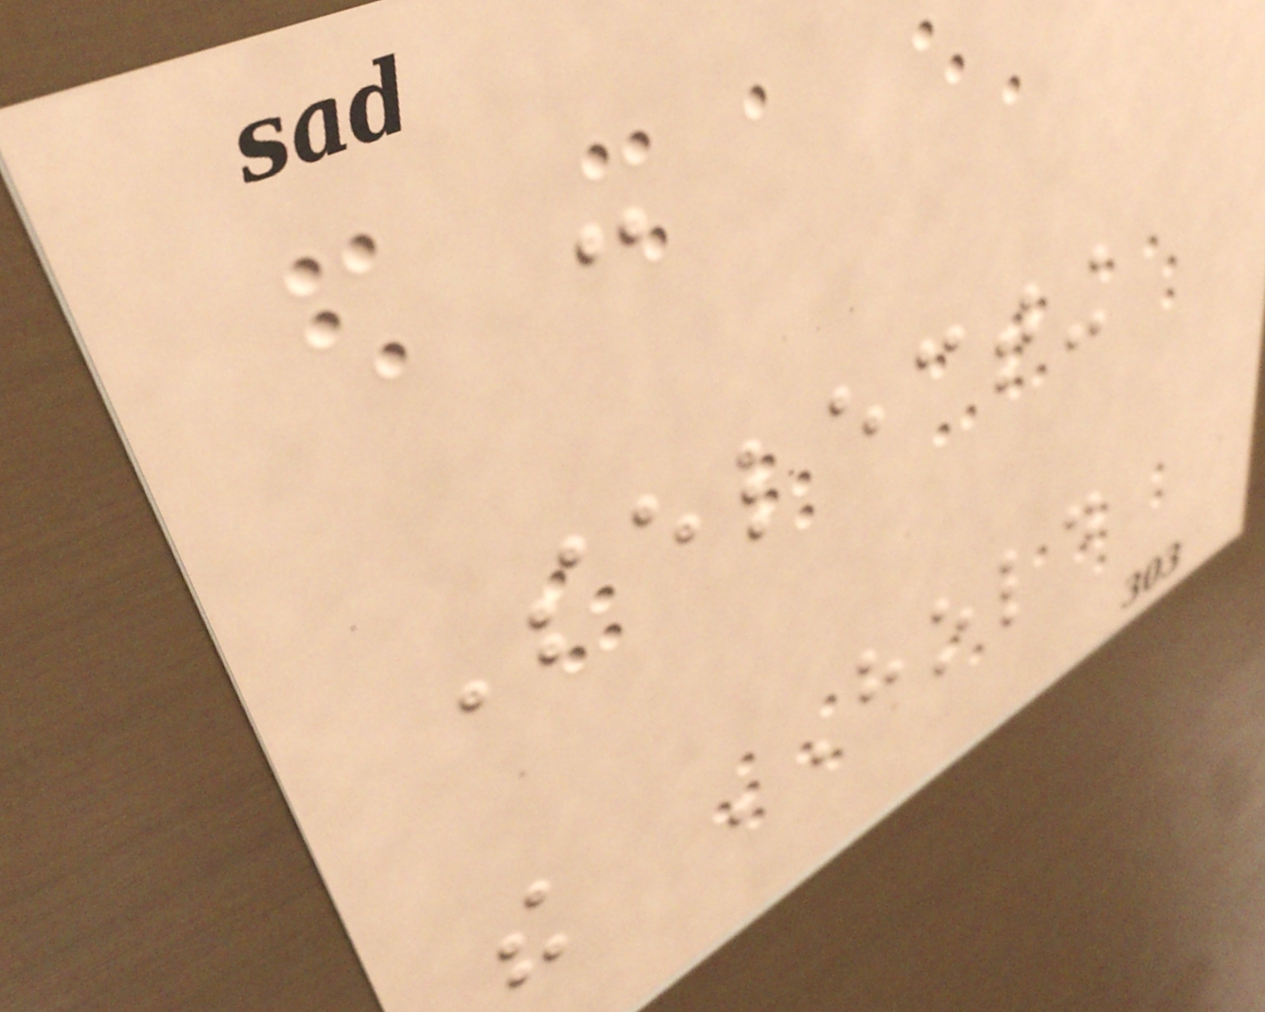-
Selecting
the HOLD
